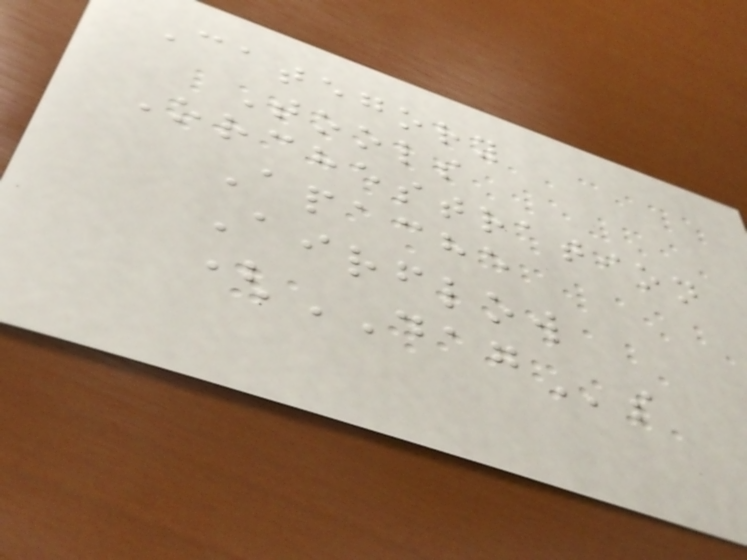Category
Tools
Orchestration
Apache
Airflow
(DAGs
